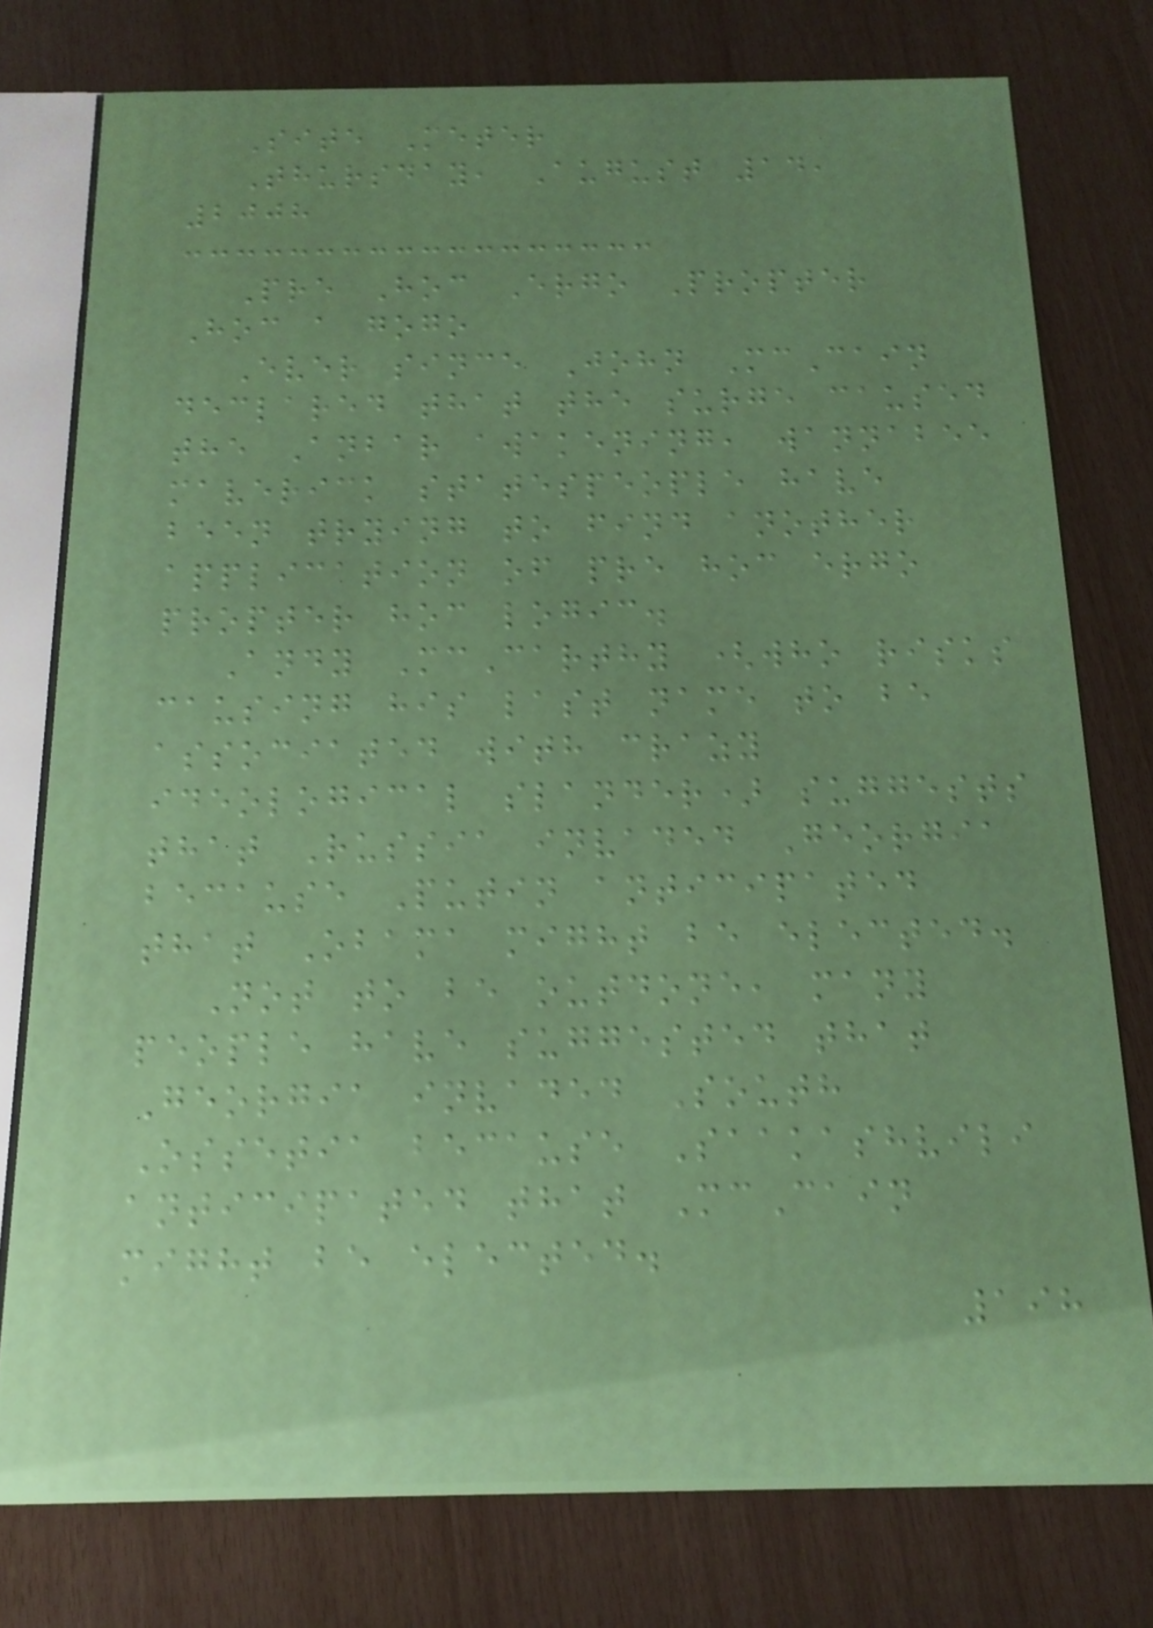Site Meter
Thursday, August 14,
2008
Pre Hoc Ergo Propter
Hoc a gogo
Ever since John McCain
declared that the surge caused
the Anbar awakening, wannabee
maverick statespeople have
been trying to find another
application of pre hoc ergo
propter hoc logic.
Andy McCarthy (who risks
causing his last name to be
associated with crazy
ideological slander) suggests
that Russia invaded Georgia
because Putin anticipated
that Obama might be elected.
Not to be outdone, many
people have suggested that
Georgia invaded South
Ossetia because Saakashvili
anticipated that McCain
might be elected.
198
